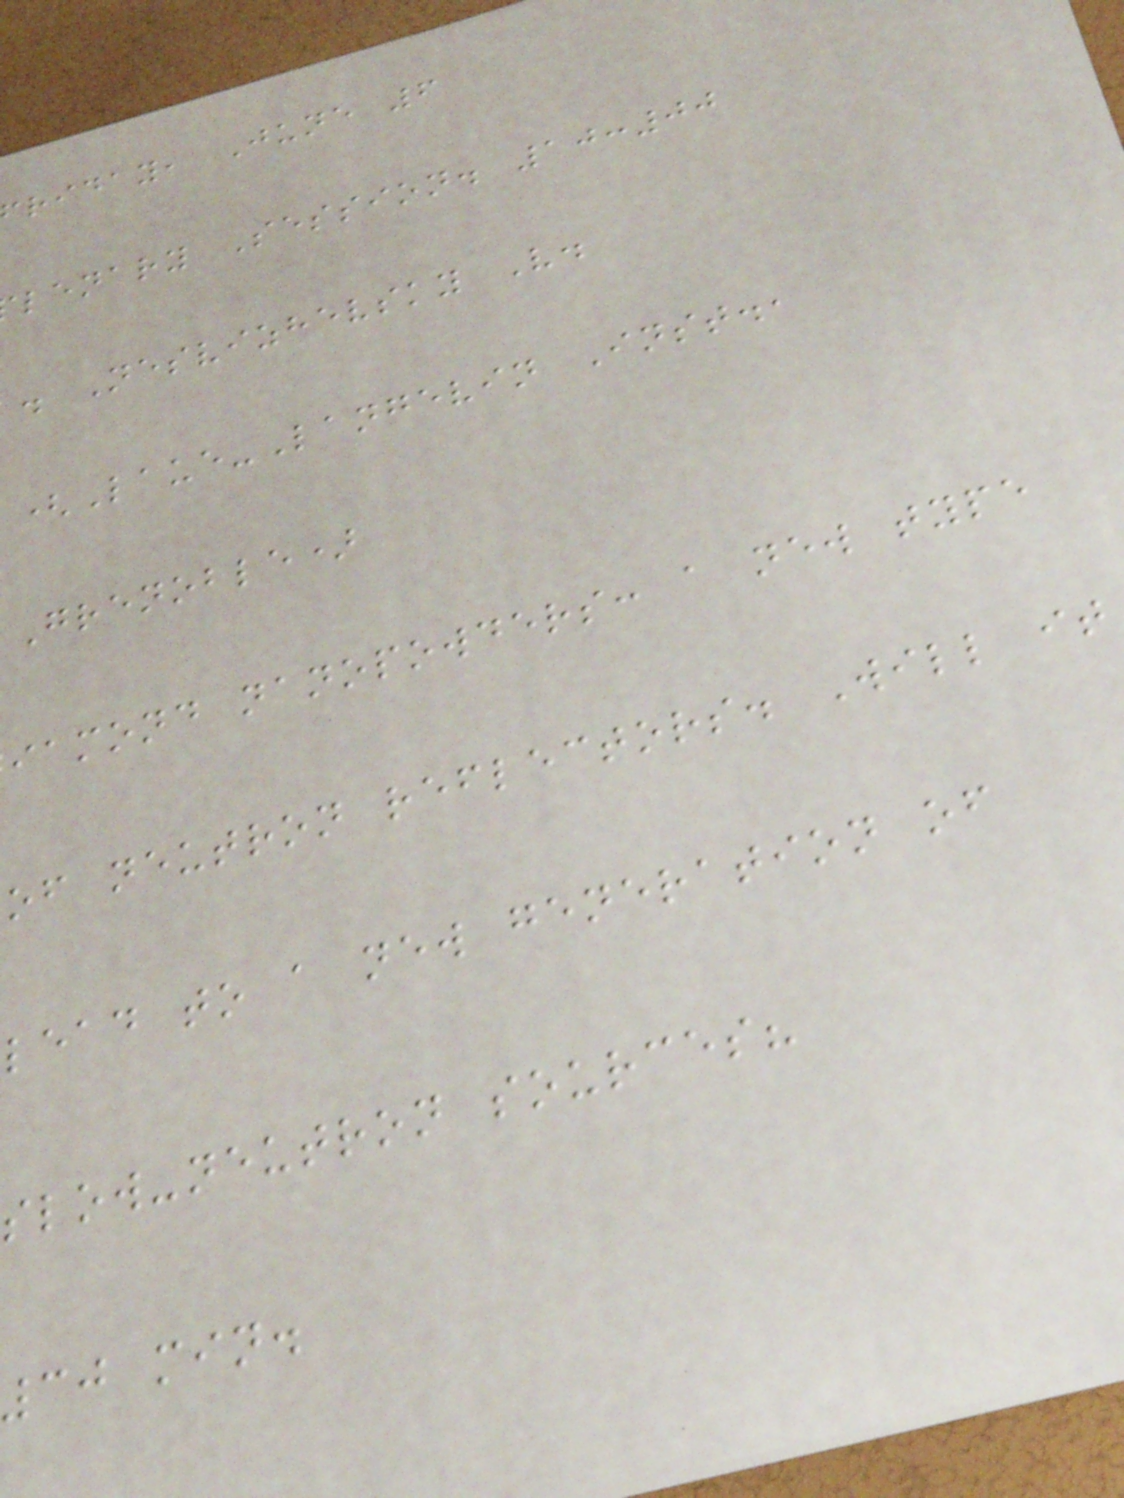riday, June 6
lenary Session. 10:00
. Nesvizhevsky V.
(Laue-Langevin Inst.,
Grenoble)
iamond nanopowders: a new type
of neutron reflectors. Will it
lead to a new generation of
slow-neutron sources?
30 min.
